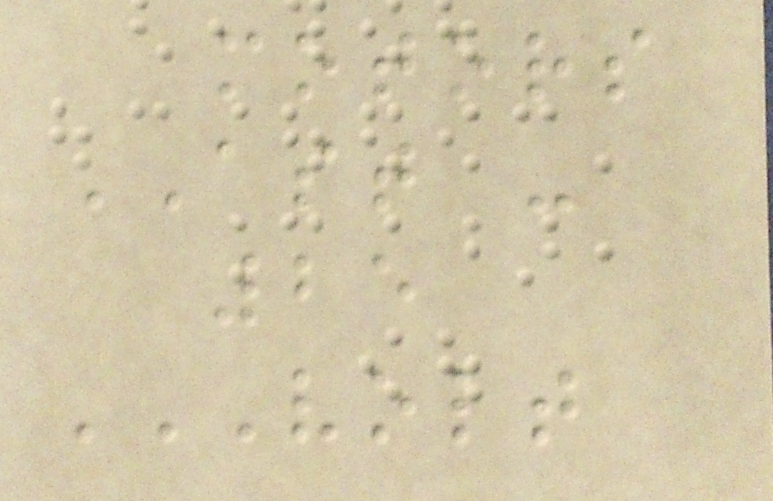motors
AST -
25
VOLT
